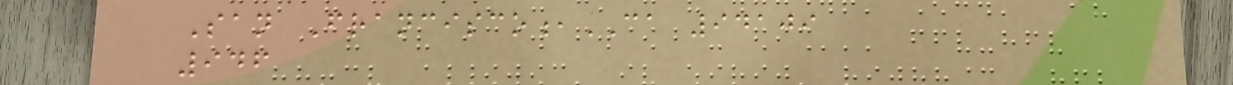San Francisco,CA 94109
946
